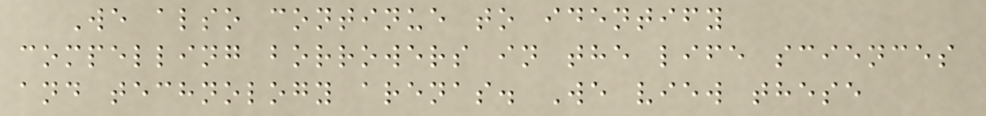We also continue to identify
compelling borrowers in the life sciences
and technology arenas. We view these
